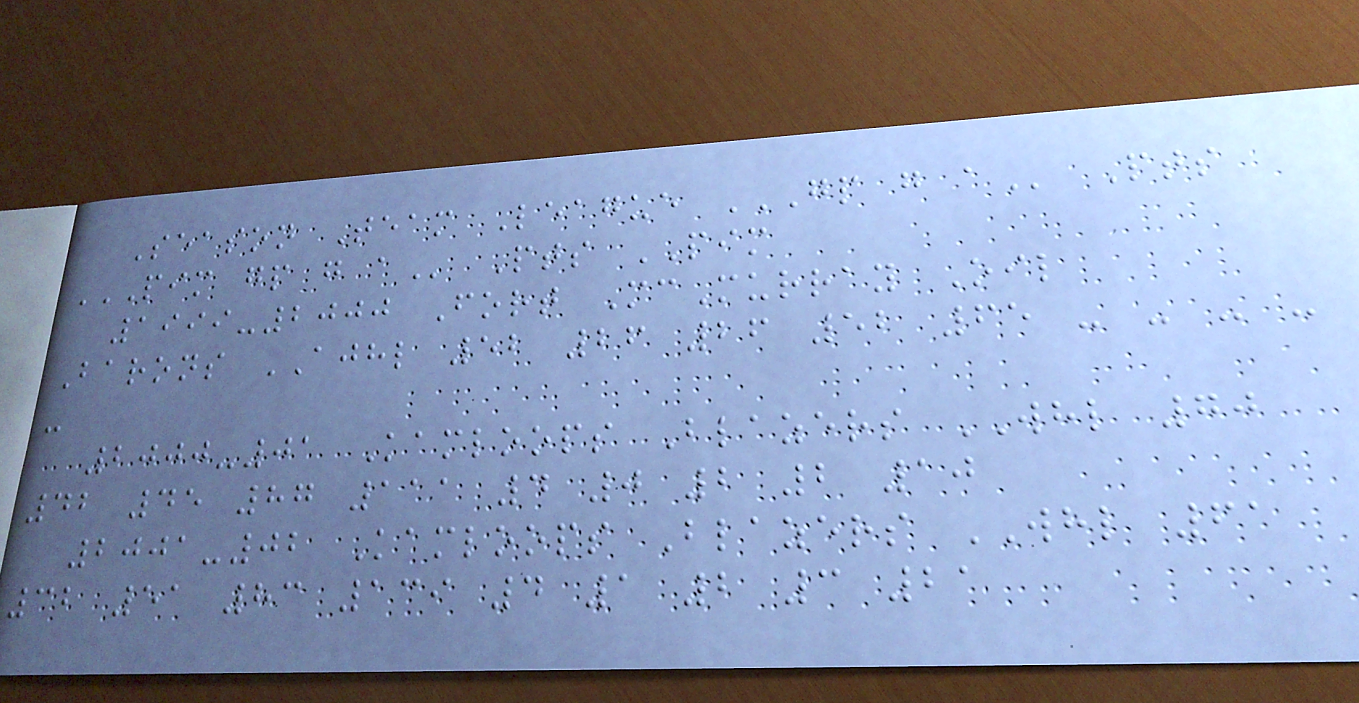Season Team League GP G A Pts
PIM GP G A Pts PIM
1999-2000 Fort McMurray Oil
Barons AJHL 52 26 26 52 65 - - - -
-
2000-01 Kamloops Blazers WHL 70
42 45 87 111 4 0 2 2 10
2001-02 Kamloops Blazers WHL 61
32 51 83 139 4 1 2 3 21
